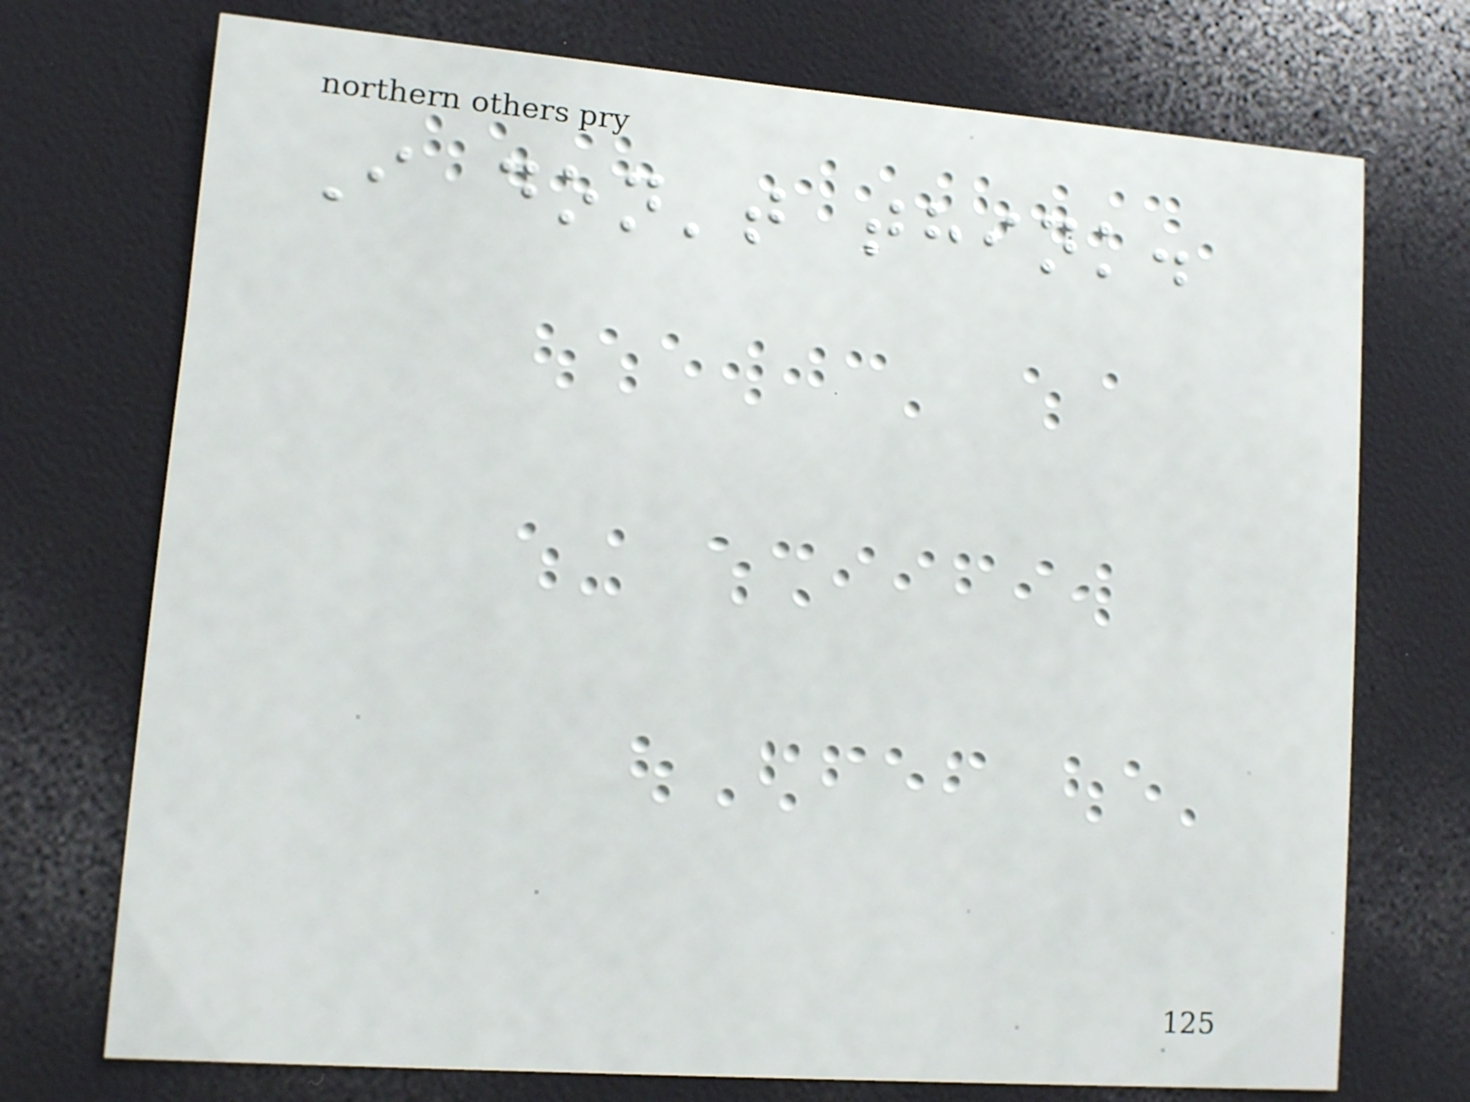I don't think.
